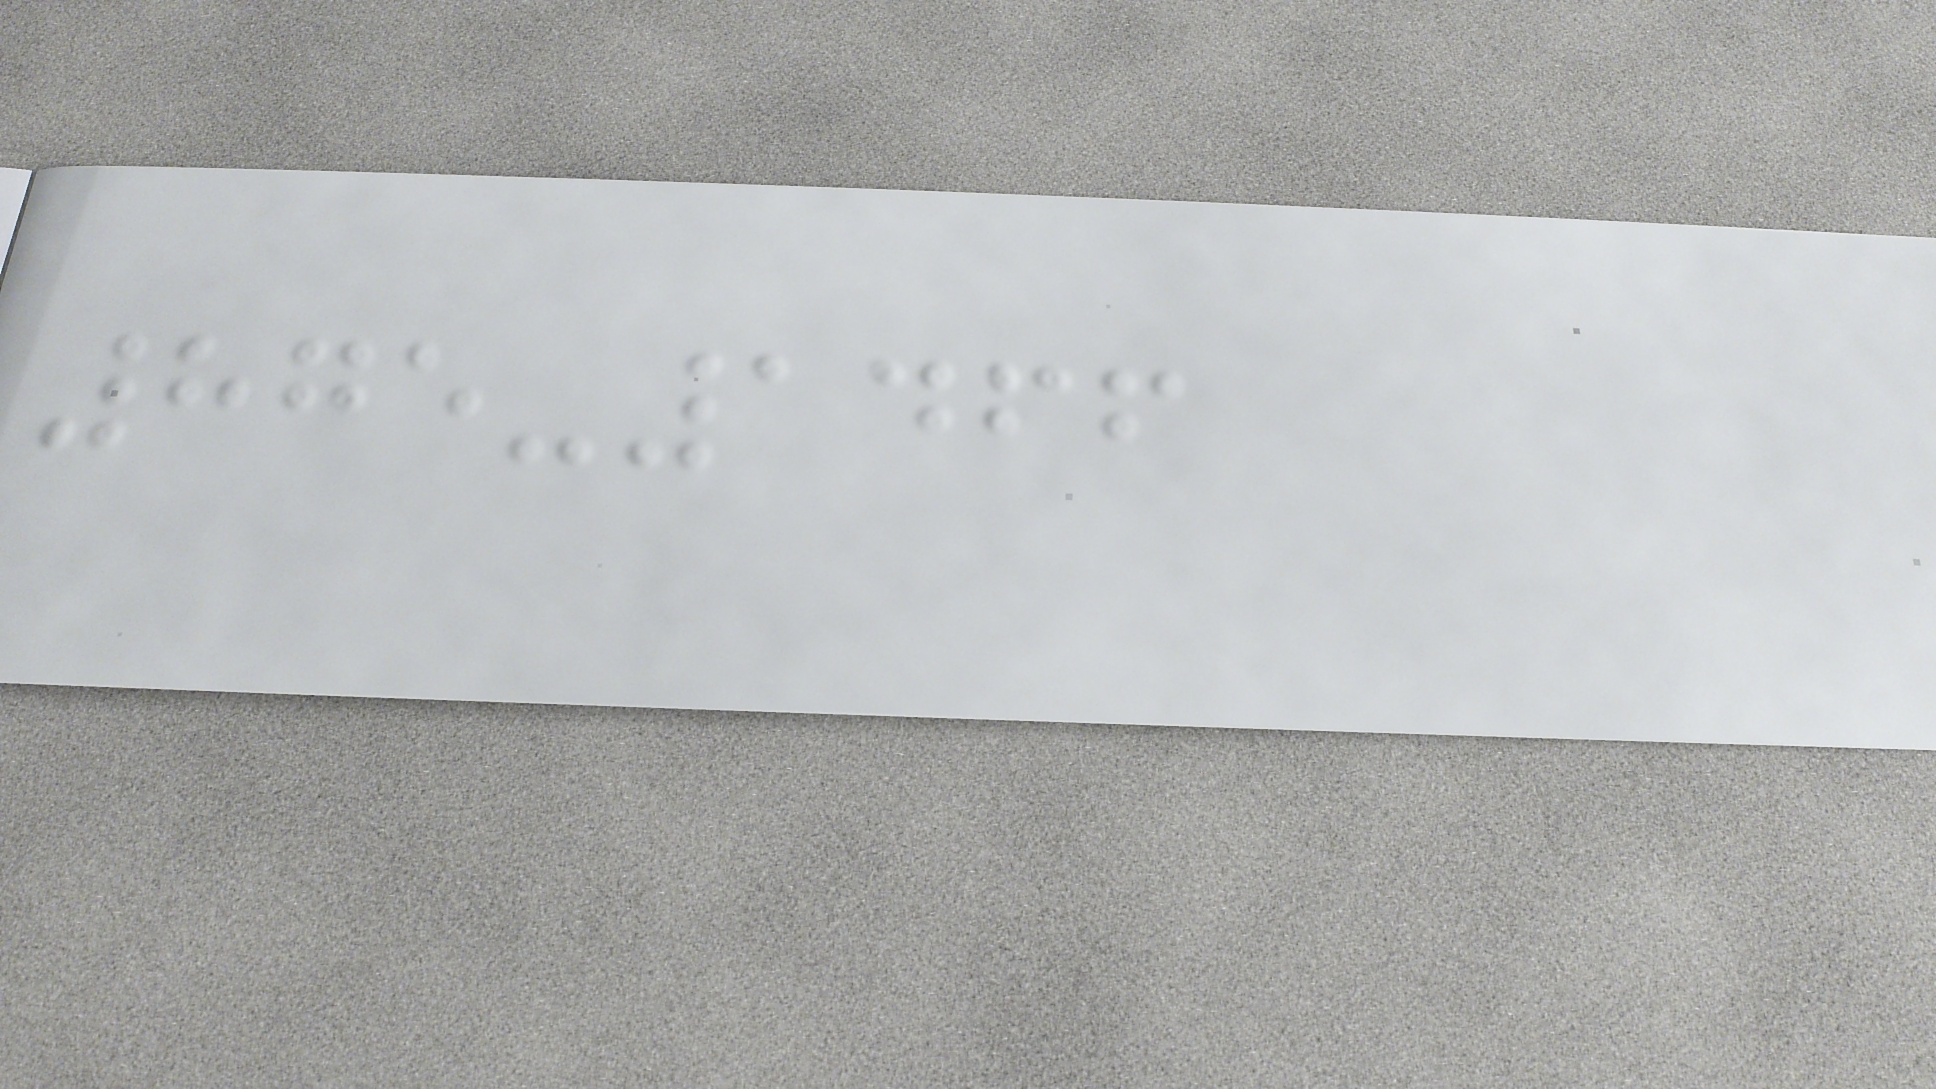875-1466
